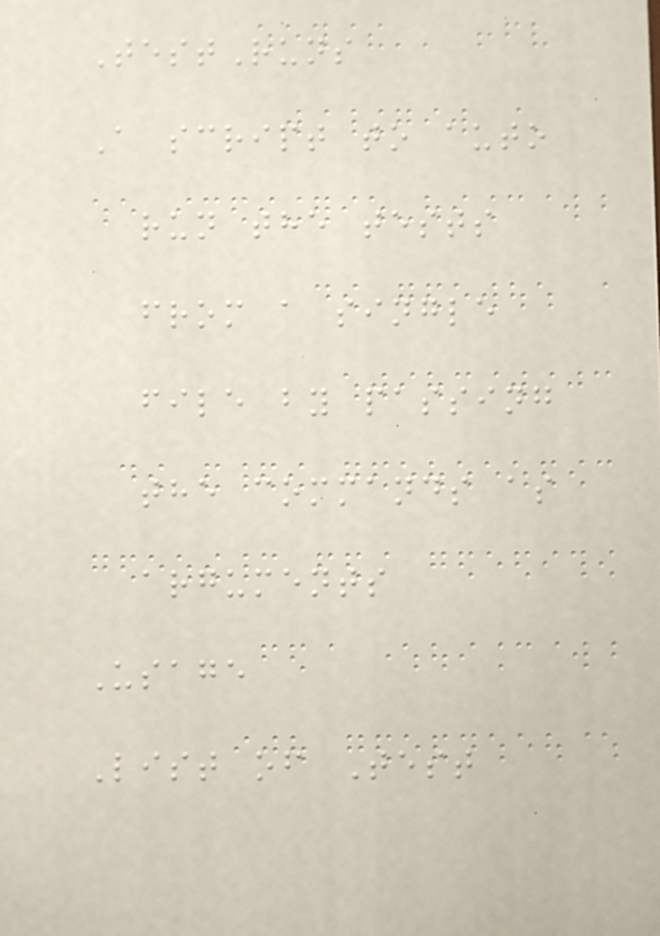TestRuns
A script to auto
run the tests
from a single
file by passing
the commands as
arguments
Usage
List of Test
